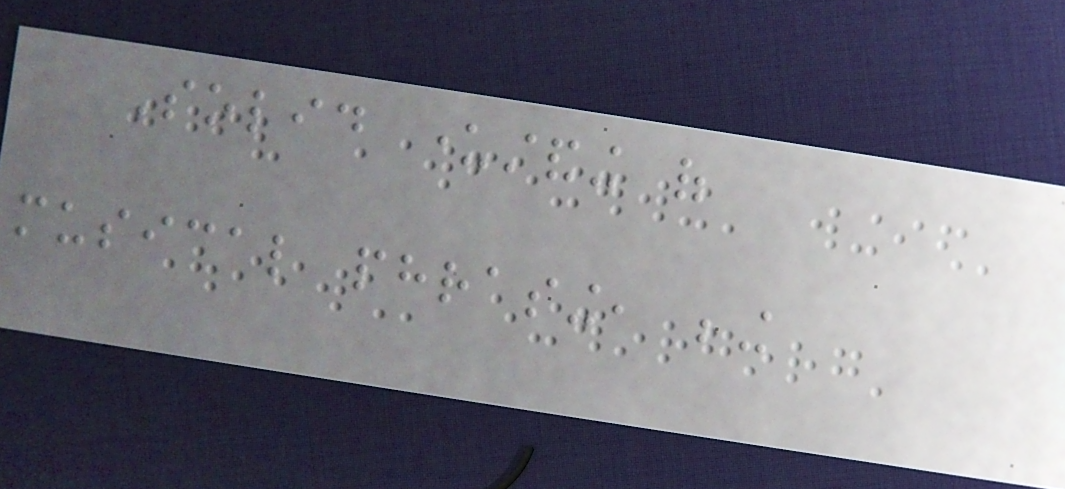Solid understanding of
musical phrasing, being
